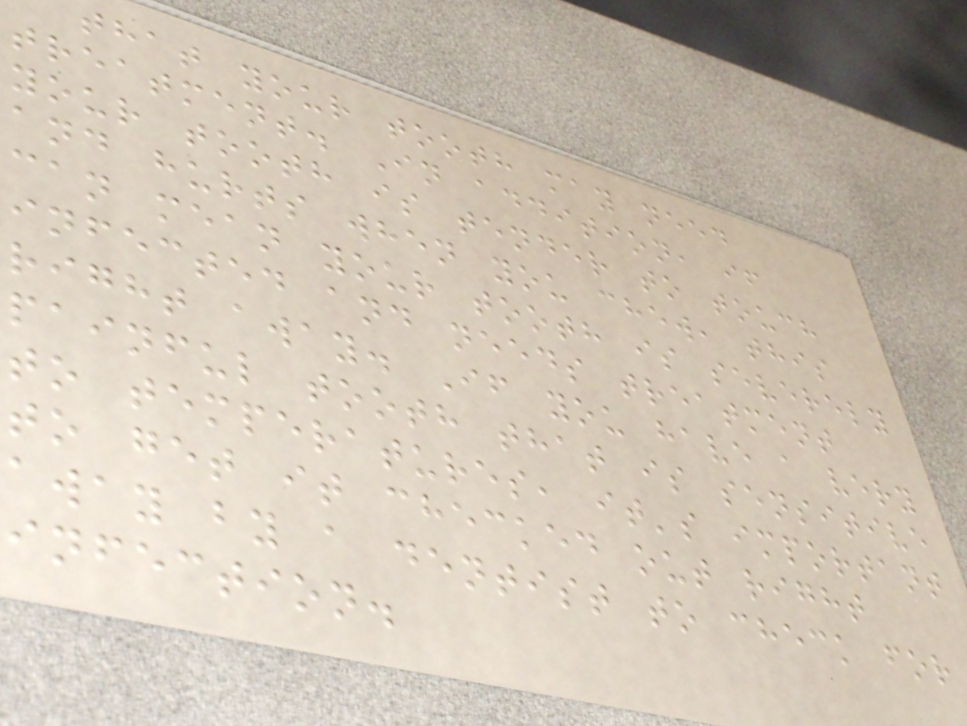that your tooth may need
treatment. In addition, if
your tooth is tender to touch
and hurts when you chew, this
can mean your tooth is severely
infected and needs treatment
right away. If you have a very
painful tooth that is sensitive
to temperatures, it's important
to get it checked out right
away by a dentist to check for
infection.
